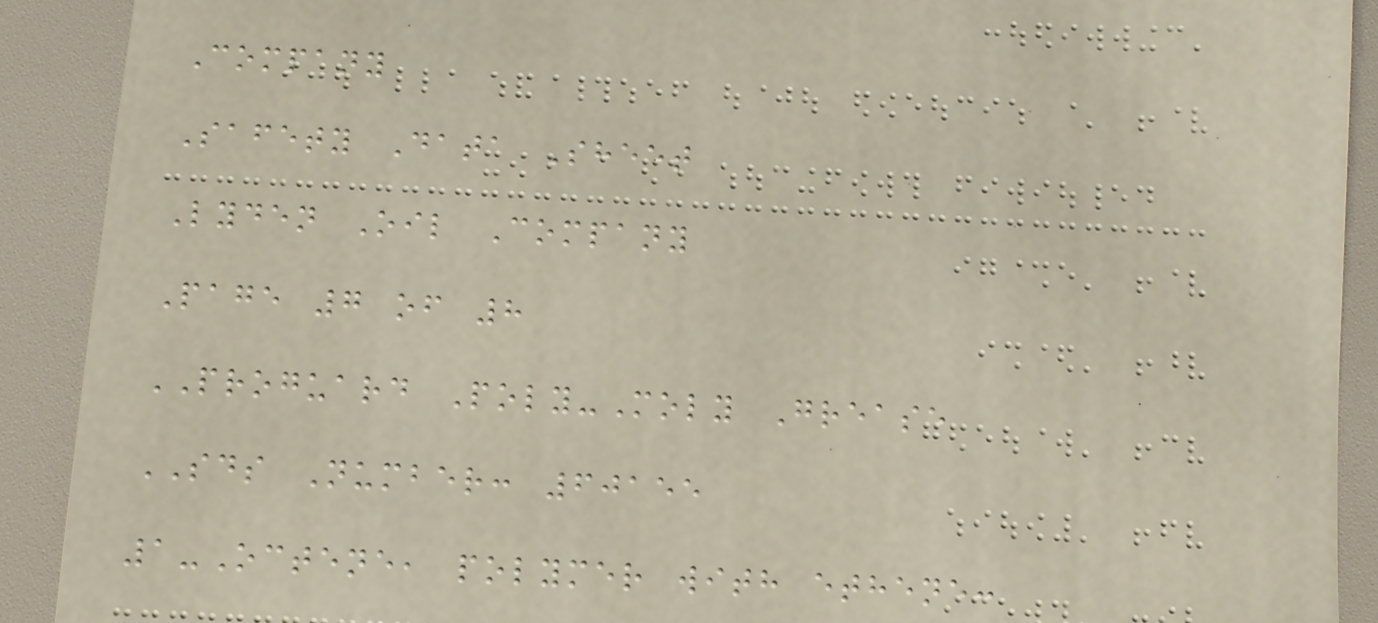Company
Safety Data Sheet
Lyden Oil Company
Page 7 of 8
PROGUARD Poly-Moly Grease
SDS Number: 60155
1-Octene, polymer with ethene:
